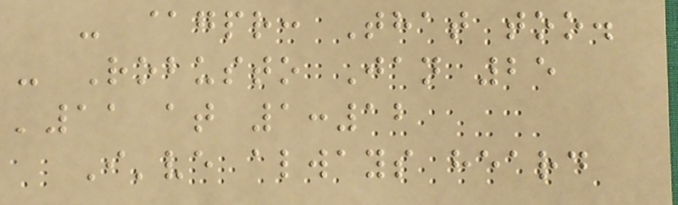- @gpr: That too.
- Robusto Jan 25
'11 at 1:12
I've always heard
